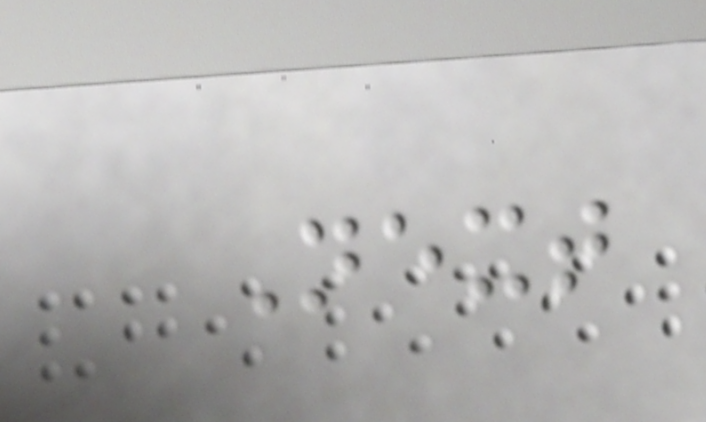Next
